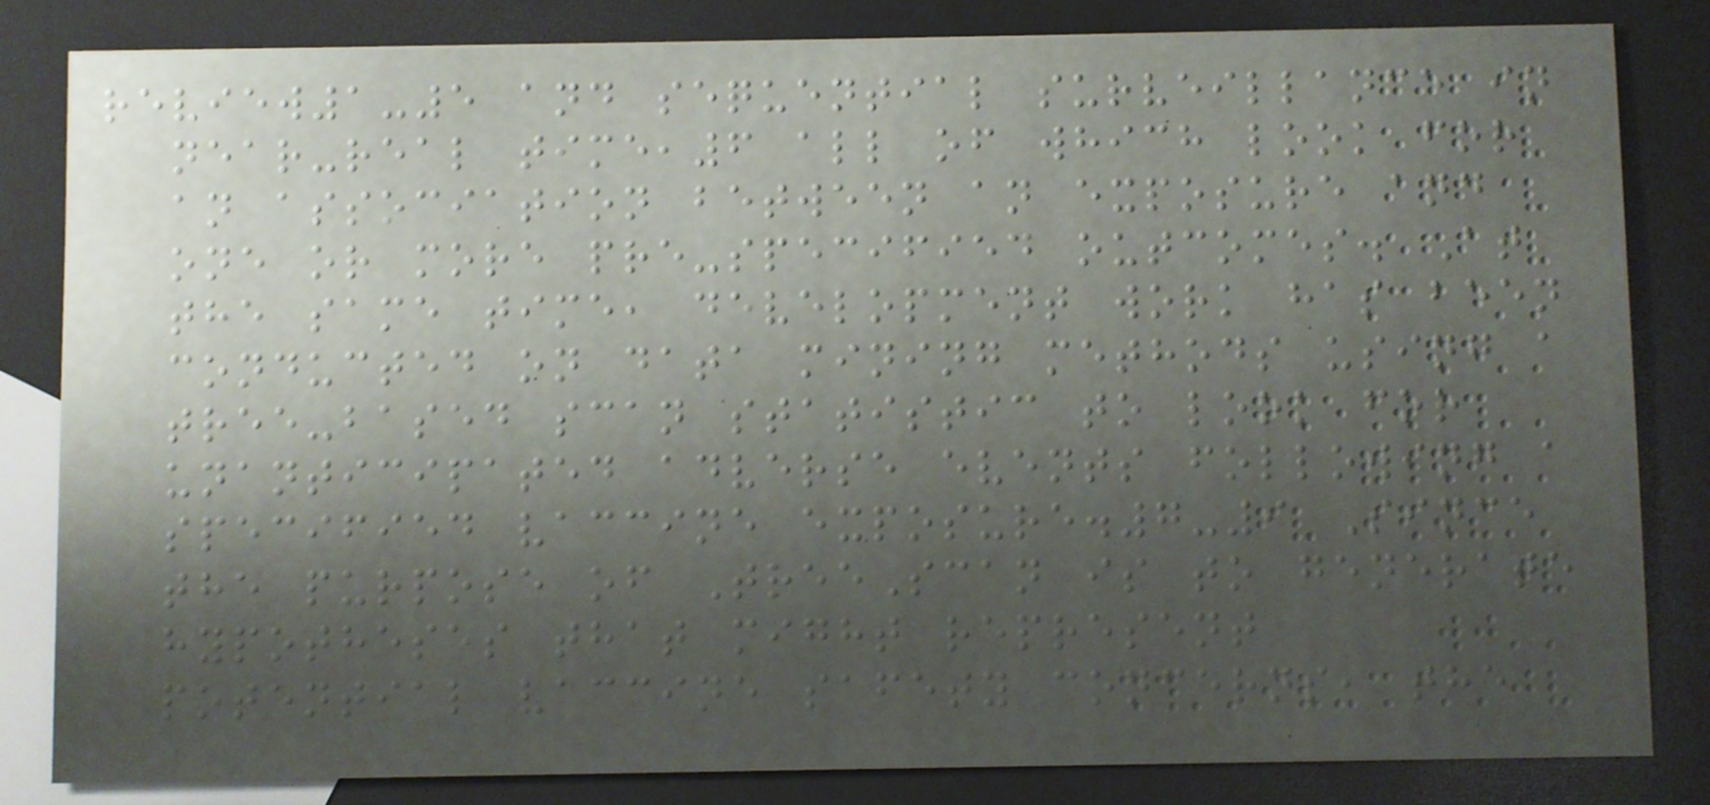review1-5 and sequential surveillance in
near-real time,6 all of which look for
an association between an exposure and
one or more pre-specified outcomes. At
the same time, development work has been
conducted on data mining methods using a
tree-based scan statistic to look for
unanticipated adverse events following a
specified vaccine exposure.7-9 Since
the purpose of TreeScan is to generate
hypotheses that might represent
potential vaccine safety concerns, the
